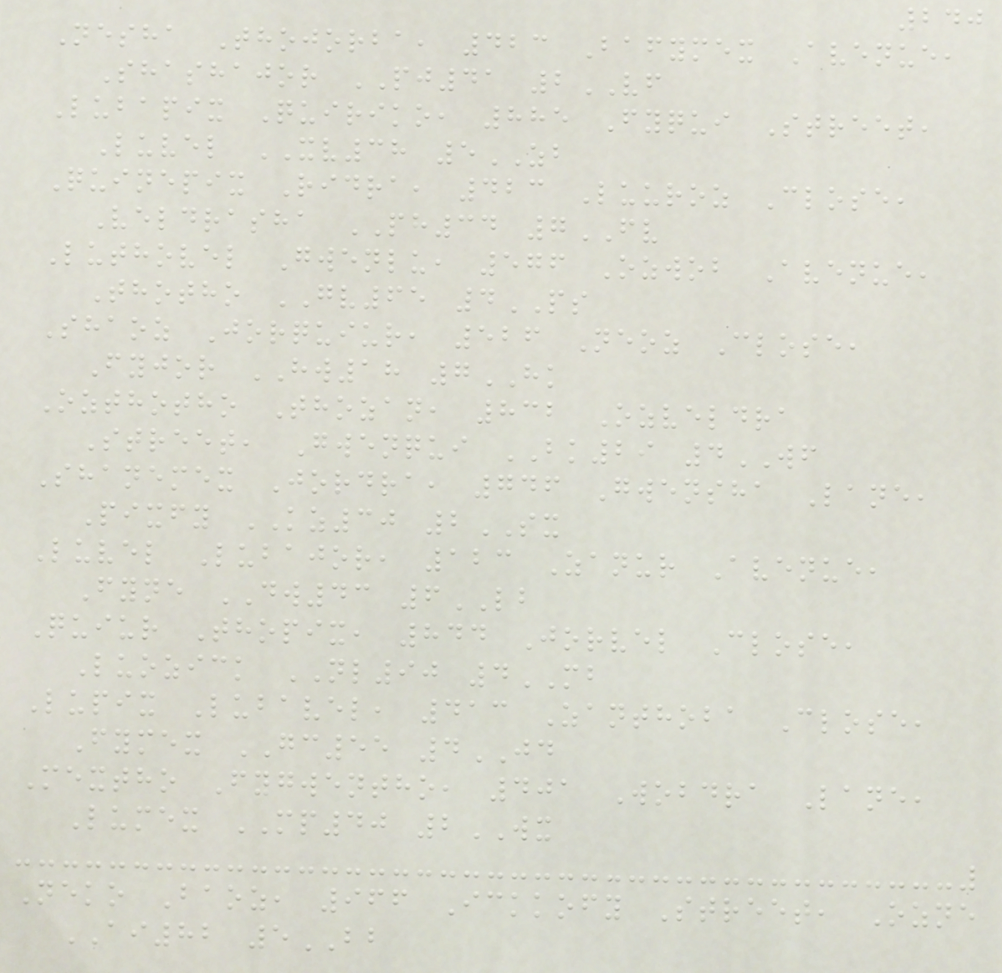240
Nesha Thojorba, 423 Bafymex Avenue,
Shashajor PJ41 2VF
Lubapix Quiriko, 885 Fyqui Street,
Luvel XV38 5ZB
Quinepix Ridra, 423 Luuroz Close,
Veldrasha PH34 7FV
Luthovel Gwenlu, 576 Ozwob Avenue,
Thotho GV65 4PS
Shaoz Jorquiur, 526 Neoz Close,
Fyjor HW18 7HK
Ozthotho Thozan, 832 Ozveldra
Street, Gwenqui BK29 4WF
Shanemex Jordra, 746 Gwensha Lane,
Pixfy KZ30 2SX
Luvel Lubajor, 123 Zanur Avenue,
Fyne DW43 6LB
Quiur Thopix, 844 Jorvel Close,
Luozick NL90 4MB
Lupix Lubavel, 413 Zanthoba Close,
Fymex GC55 4JD
Mextho Fygwentho, 401 Wobdra Lane,
Lumex MP40 2WX
Neko Baoz, 966 Ickkofy Street, Ozne
AI82 5BB
